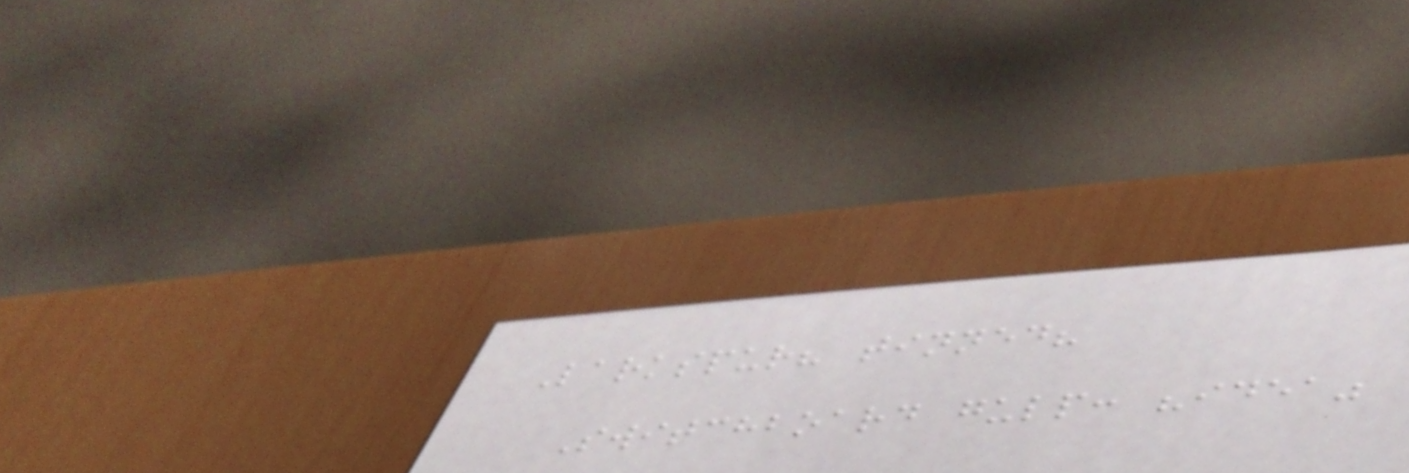Larkspur? tinned?
Switchboard gulp: "idea"
